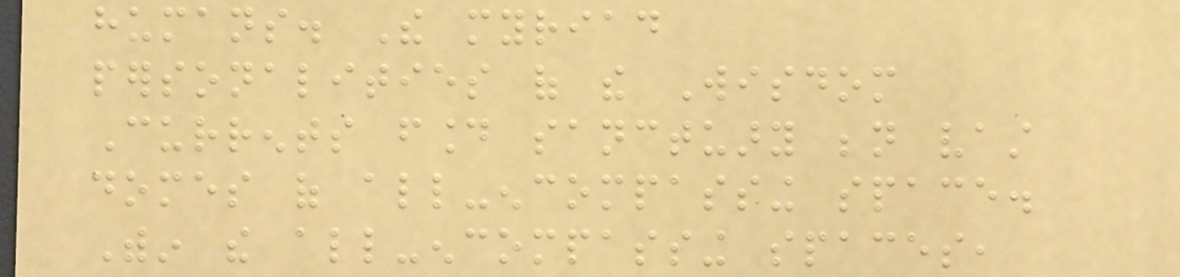humans. The myriad
personalities of the Wisdom
Currents found sanctuary beneath vast
domes of all-encompassing space.
Within the all-encompassing spaces,
